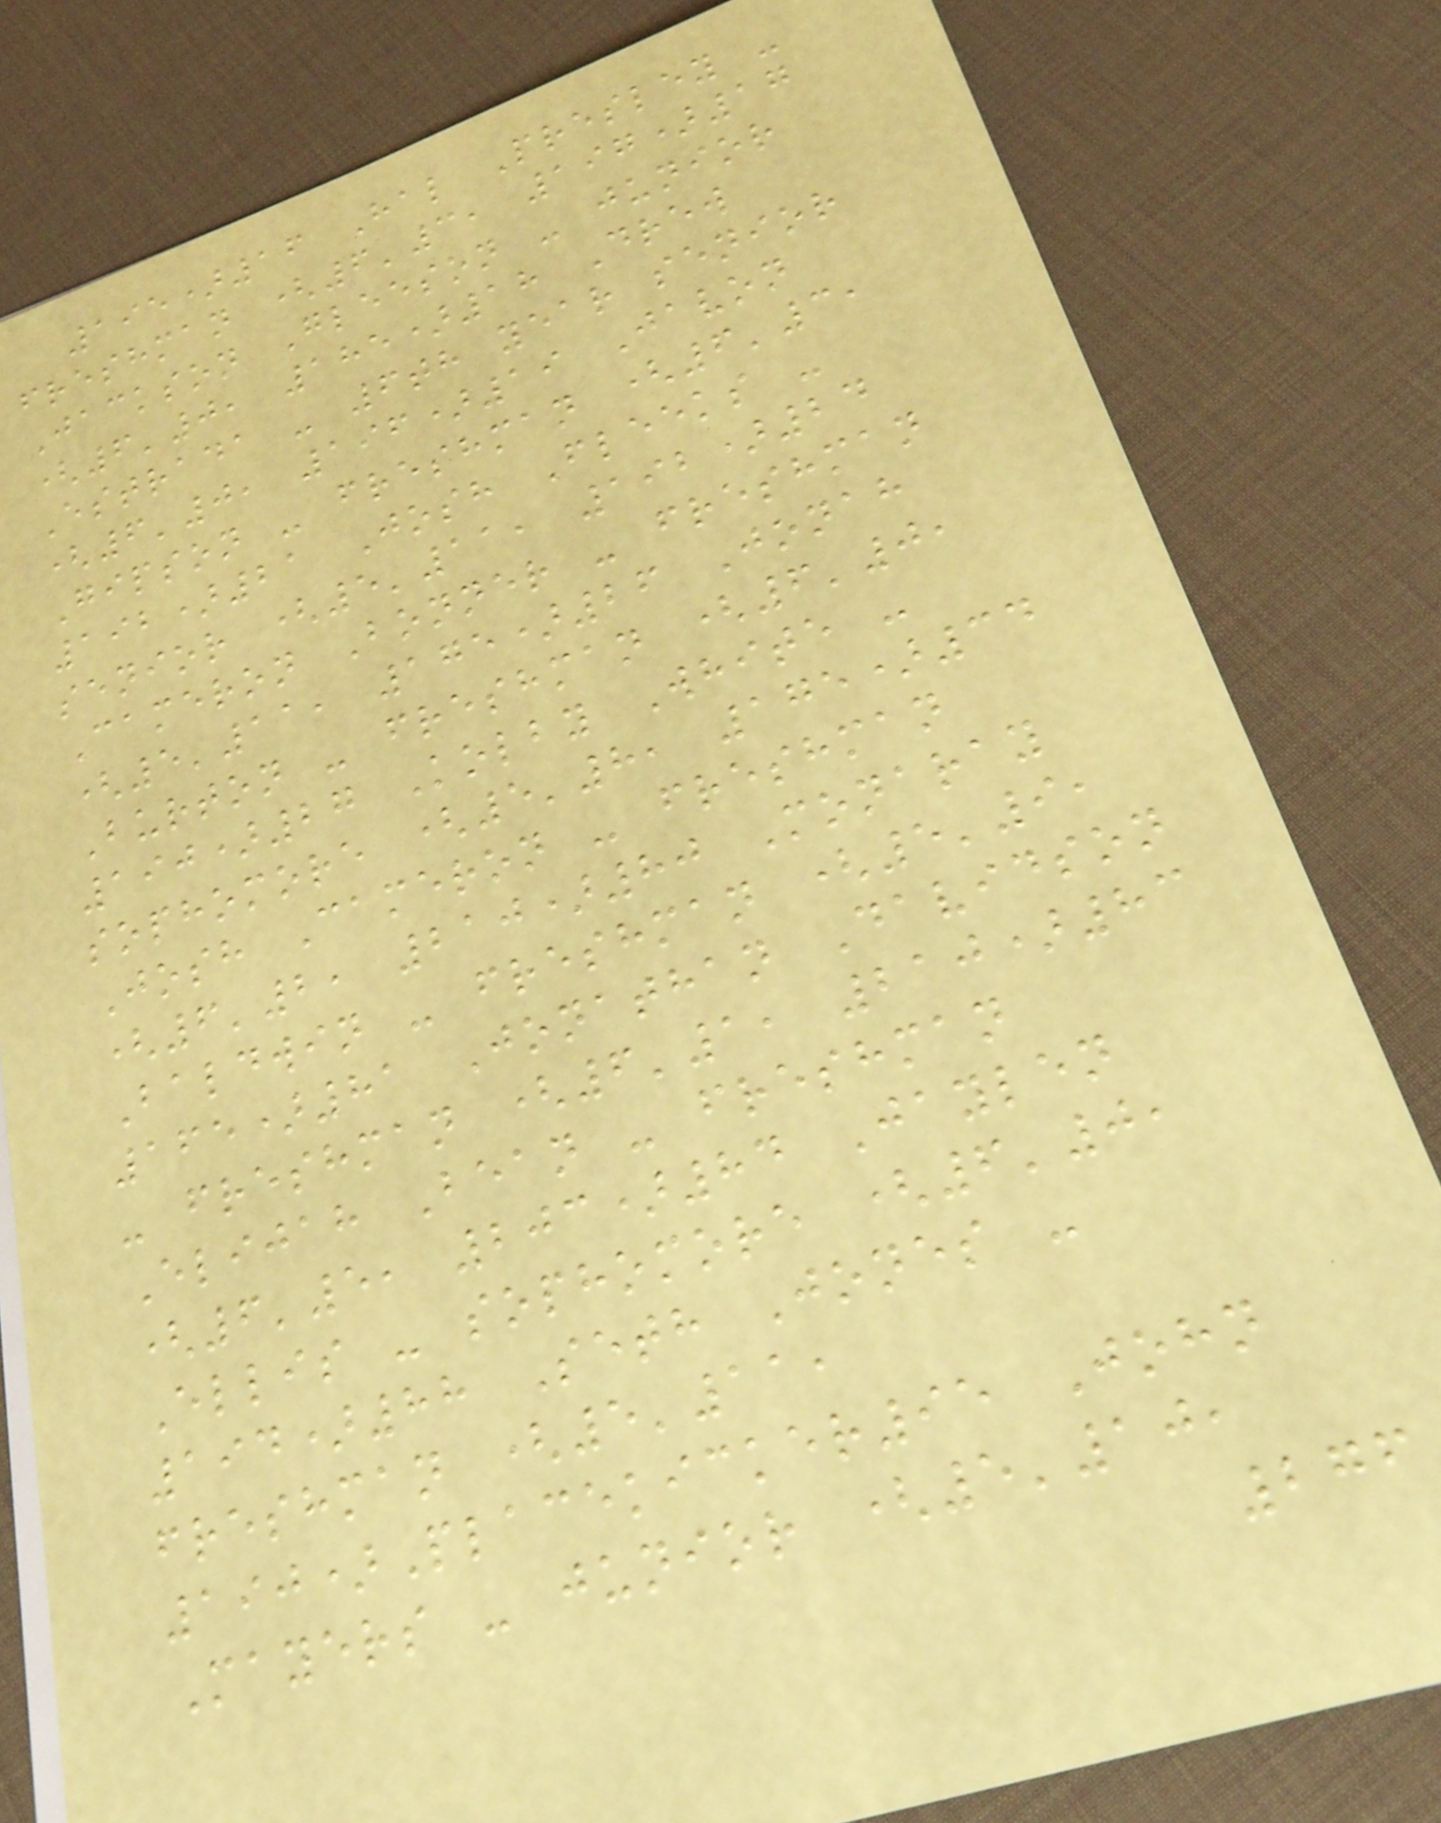195)16 Hal Presley -
freshman (6'3, 197)17
Jackson Gleeson - junior
(6'0, 185)18 Drew
Estrada - 6th year senior
(6'0, 196)19 Javon
Gipson - freshman (6'3,
192)21 Josh Fleeks -
senior (5'11, 192)24
Cameron Bonner - freshman
(5'11, 175)26 Jonah
Burton - freshman (6'0,
190)27 Kolby White -
sophomore (5'8, 175)34
Josh Cameron - freshman
(6'2, 210)80 Monaray
Baldwin - freshman (5'9,
165)81 Jonathan Davidson
- freshman (6'1, 210)83
Elijah Bean - freshman
(6'5, 203)84 Jaylen
Ellis - sophomore (6'0,
194)88 Seth Jones -
freshman (5'11,
190)Placekicker95 John
Mayers - junior (5'10,
276
